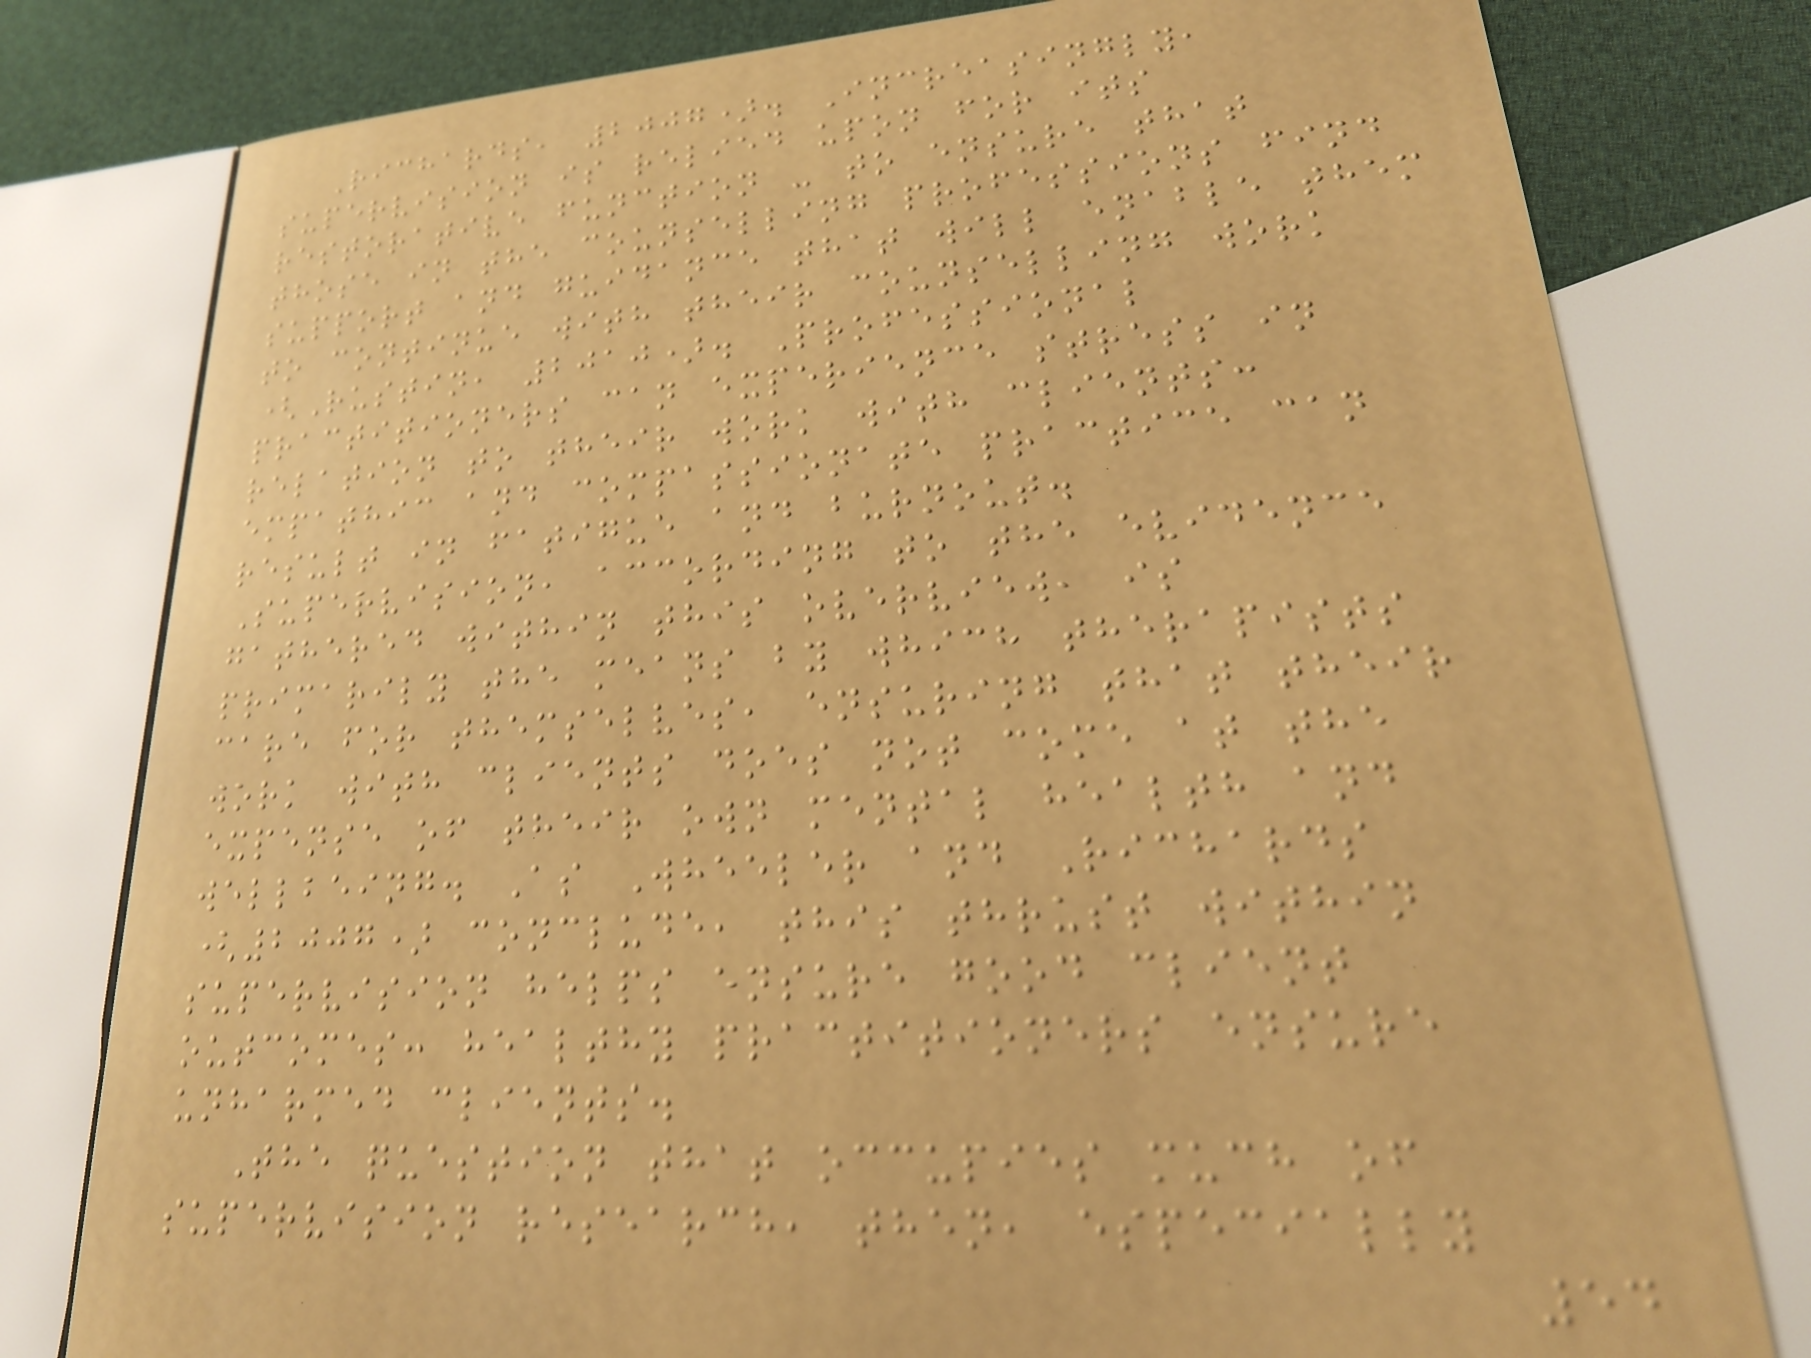Richards, 2007). Increasingly,
supervision is relied upon for its
restorative function - to ensure that
those in the counselling professions find
support and guidance that will enable them
to continue with their counselling work
(Rustin, 2010). Professional
practitioners can experience stress in
relation to their work with clients:
empathic and compassionate practice can
result in fatigue and burnout.
Supervision, according to the evidence
gathered within this overview, is
primarily the means by which therapists
care for themselves, ensuring that their
work with clients does not come at the
expense of their own mental health and
wellbeing. As Wheeler and Richards
(2007) conclude, this thrust within
supervision helps ensure good client
outcomes: healthy practitioners ensure
unharmed clients.
The question that occupies much of
supervision research, then, especially
54
